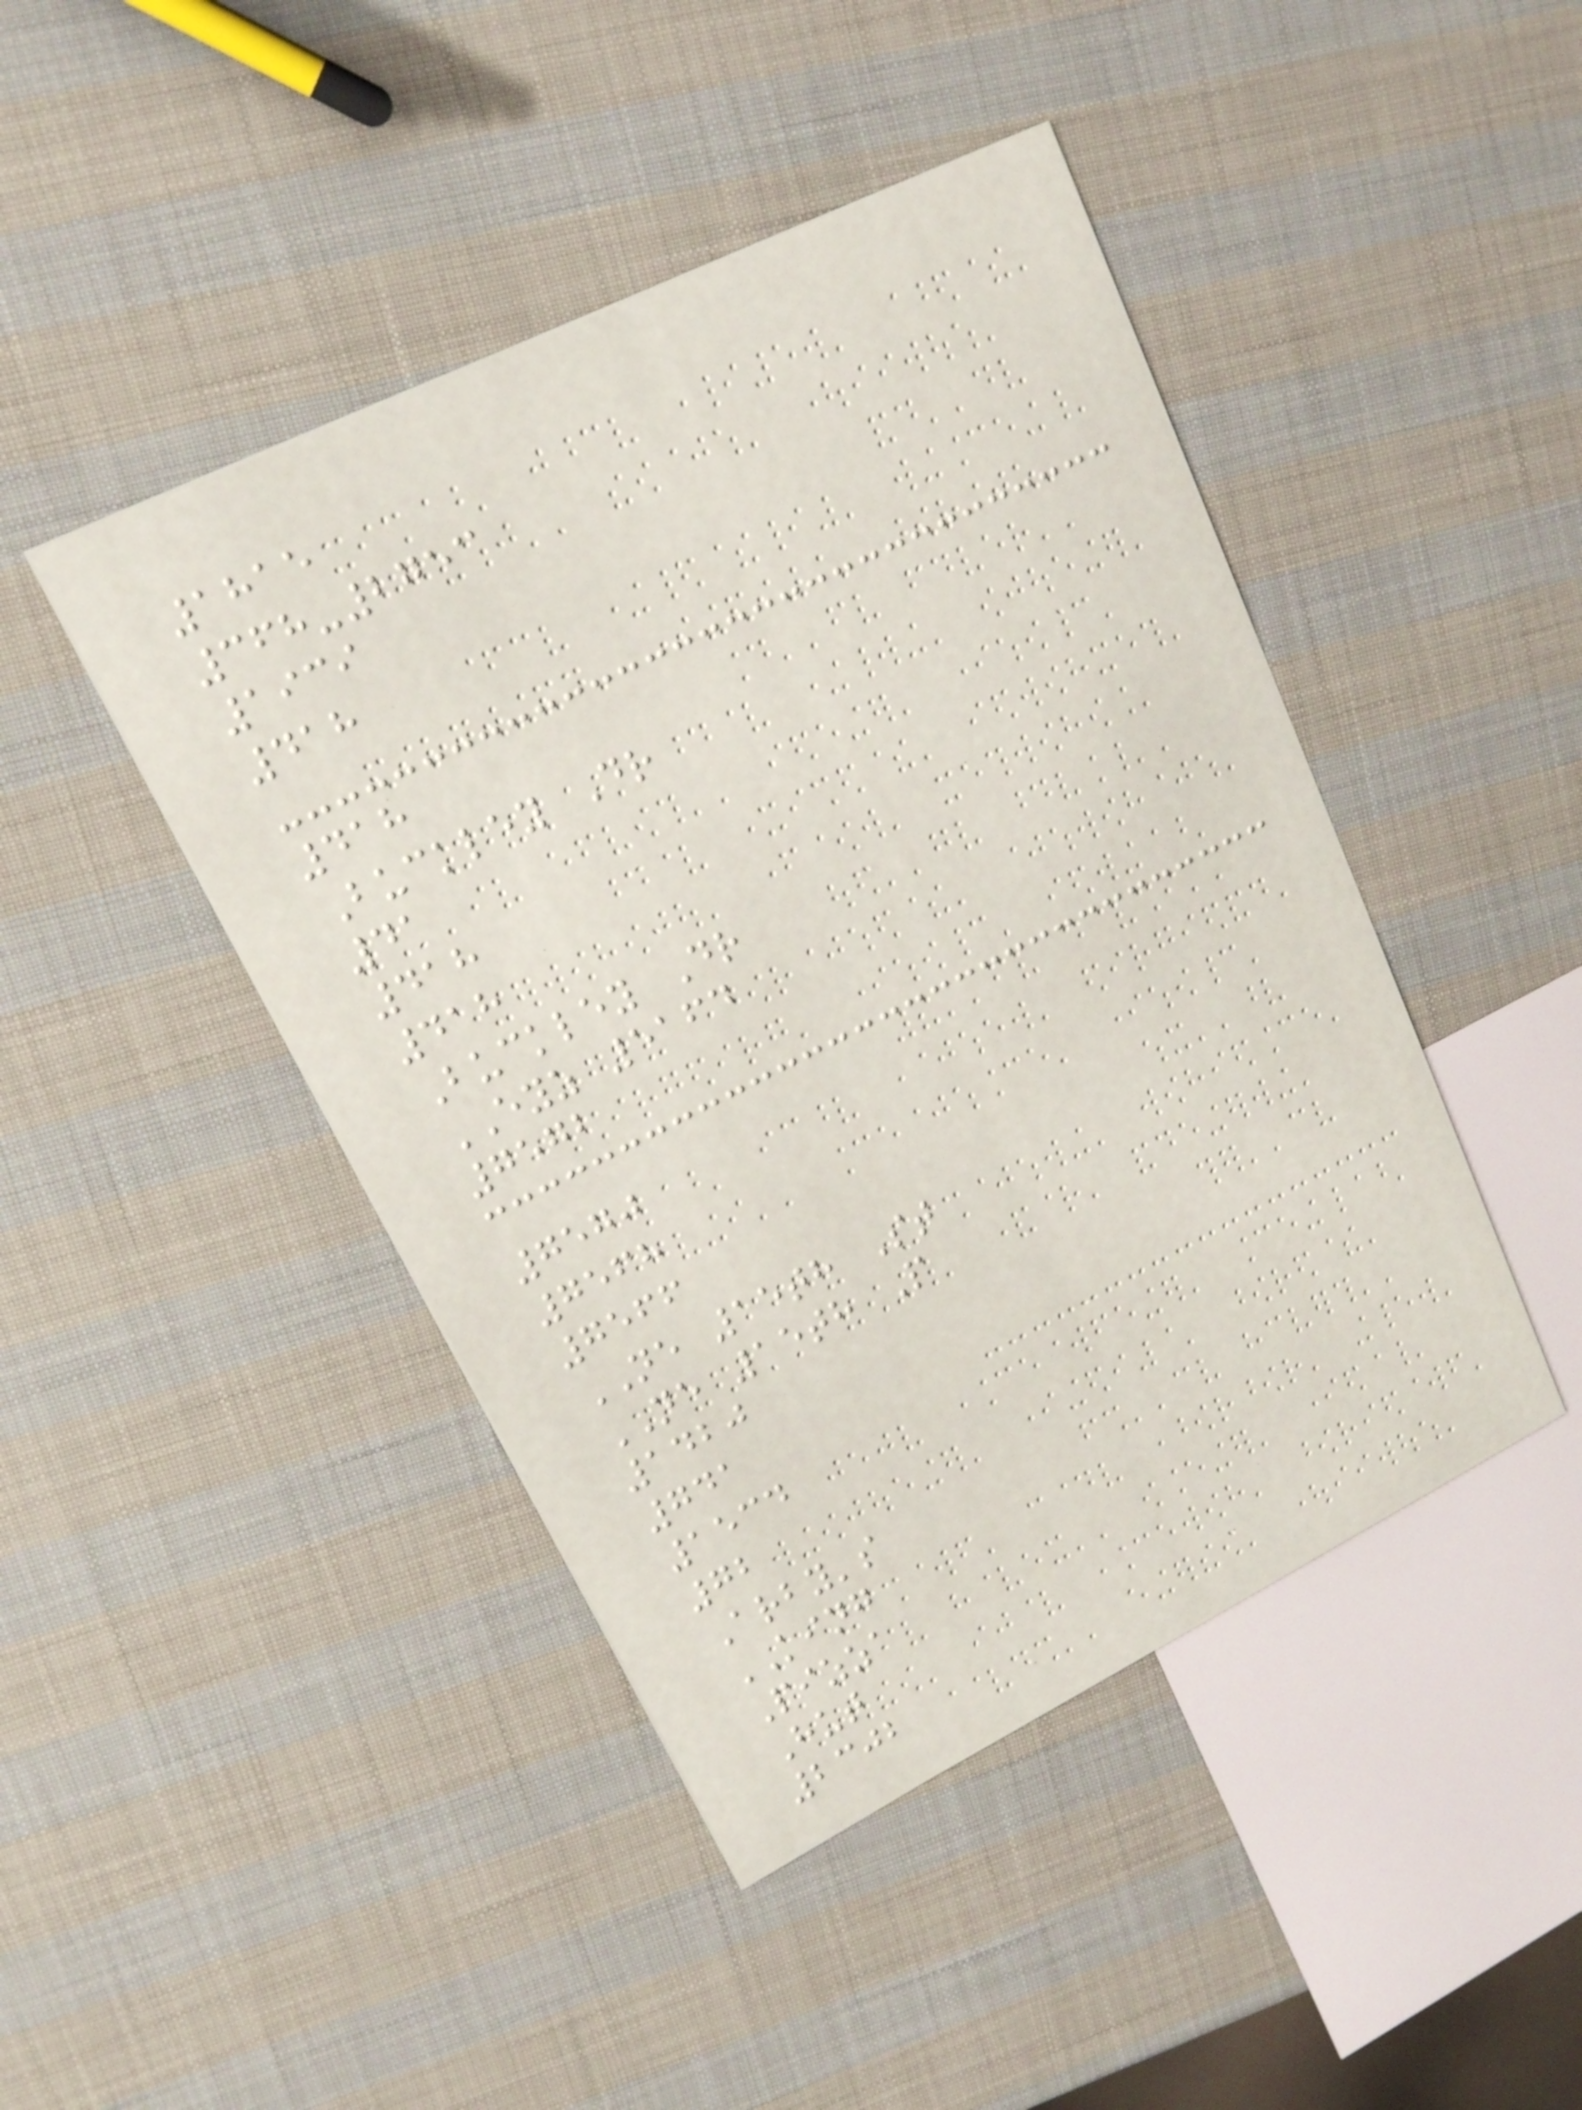1815
368-2753
1939
418
418
Buckley Dr
41
418
418
Buckley Dr
EYZ 5164
7572
7570
7568
7566
NE 15th St
NE 15th P
1420
741
1534
72
Arby's
KING
Pizza
Hut
2302
